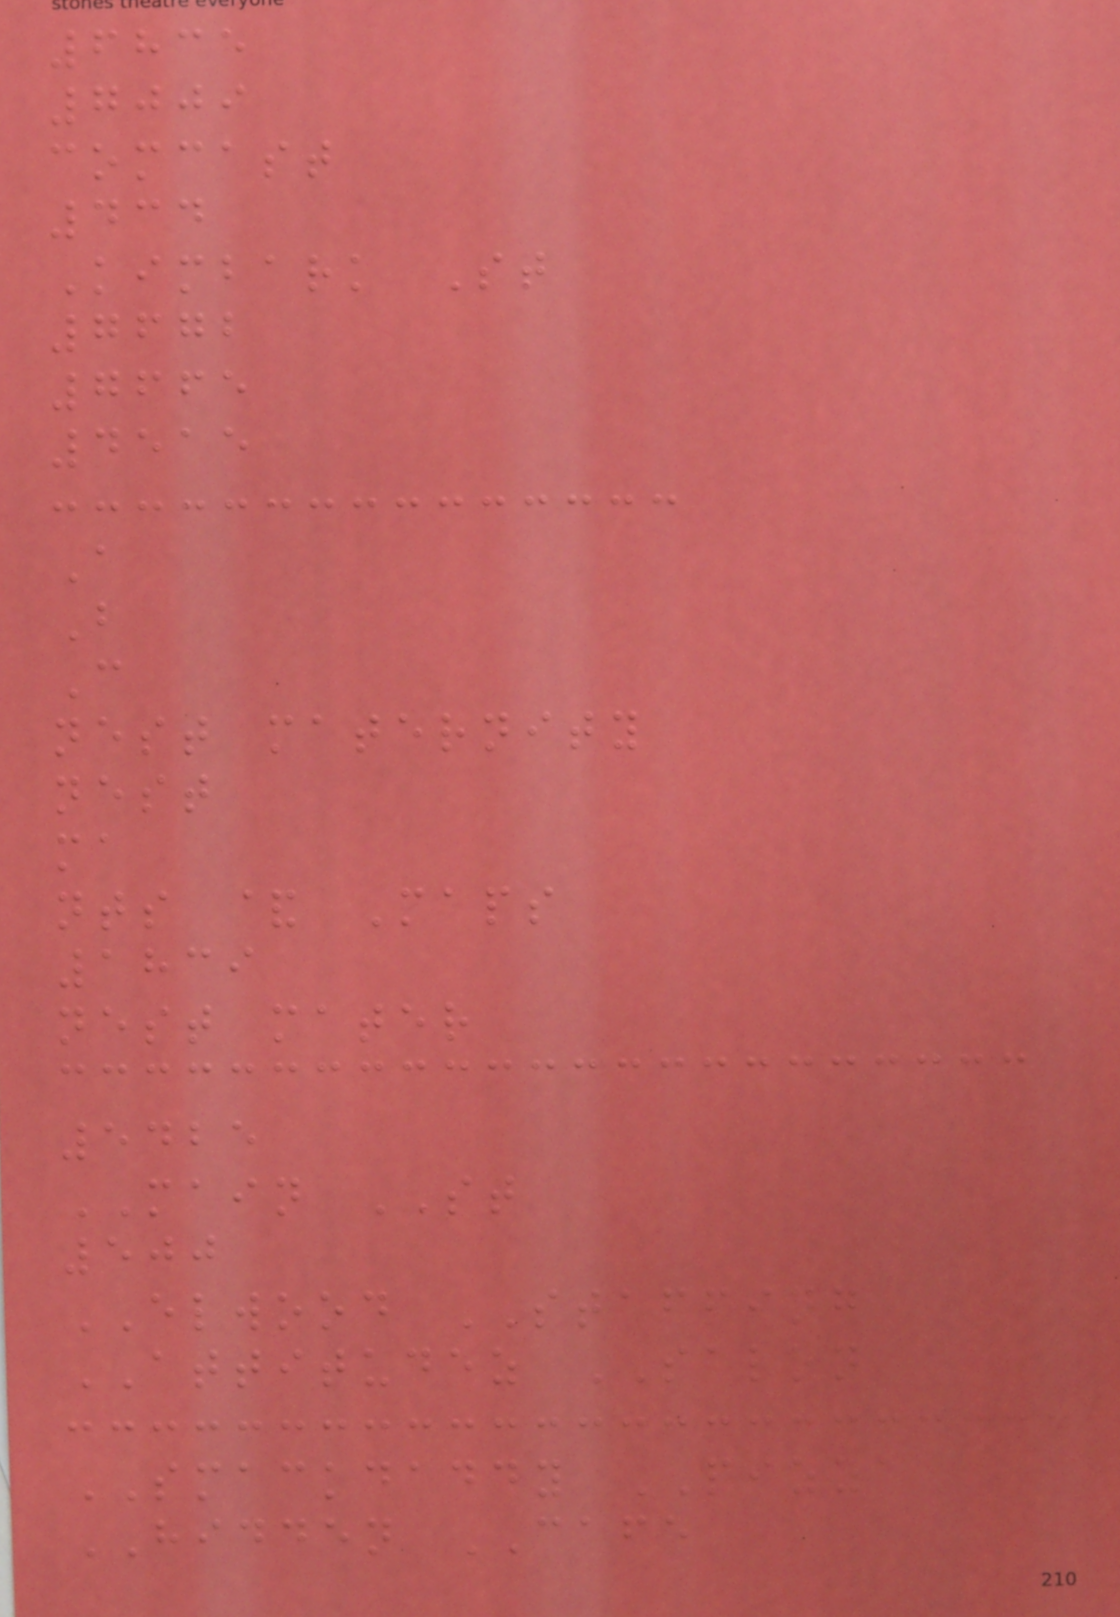6835
7009
comcast
434
Kimbark St
7672
7665
4515
A
B
C
nest maternity
nest
ma
nts & Maps
1839
nest mater
5425
MAIN ST
500
ELWOOD STAFFING
ATTITUDEZ SALON
SMACKDADDY PIZZA
HIDDEN CAFE
